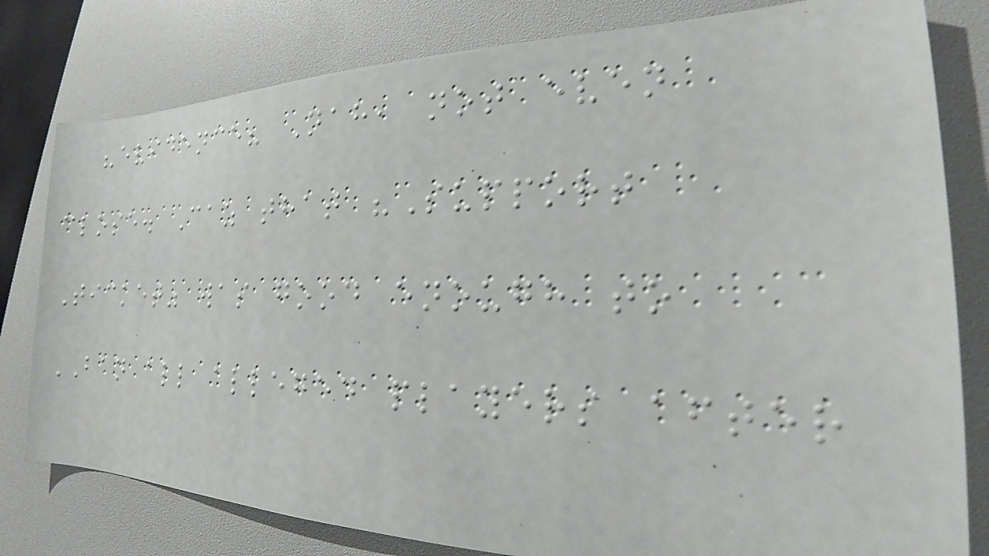"evidence? Nah, not even
close. Caz that "Support
Ticket" was good enough to
BAN all alleged players after
